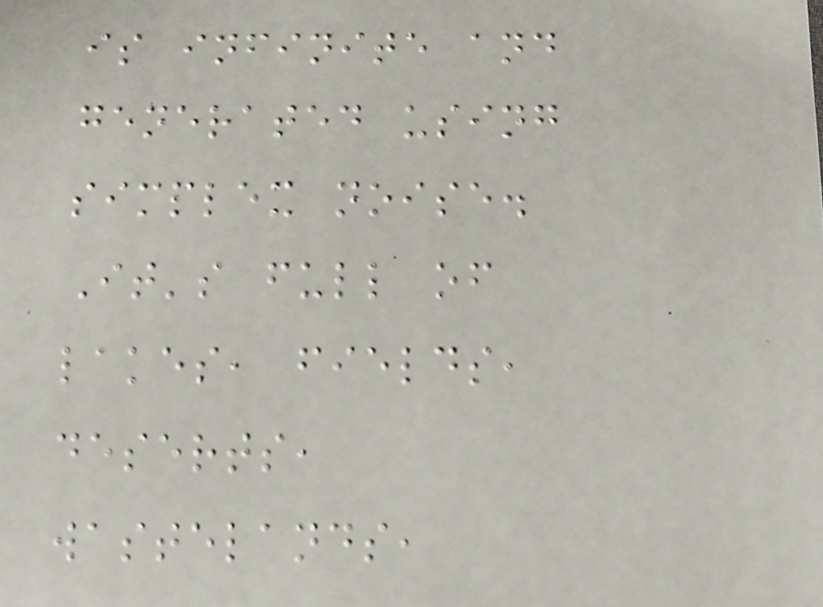is infinite and
generated using
simplex noise.
It's full of
lakes, fields,
deserts,
wastelands,
